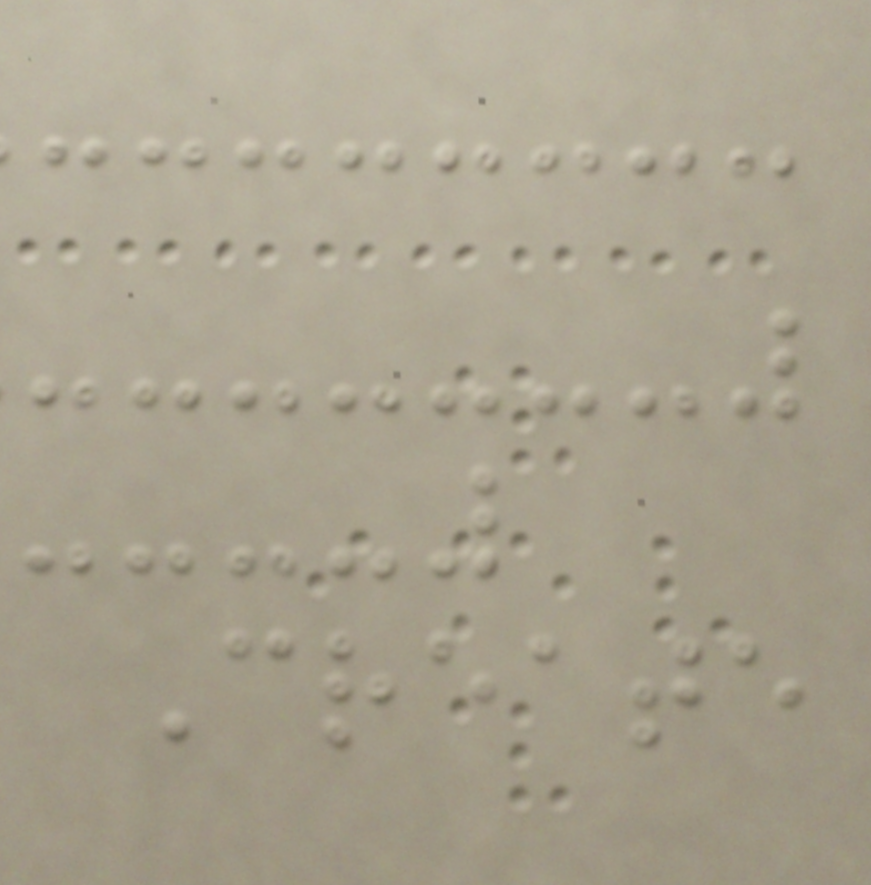Create
